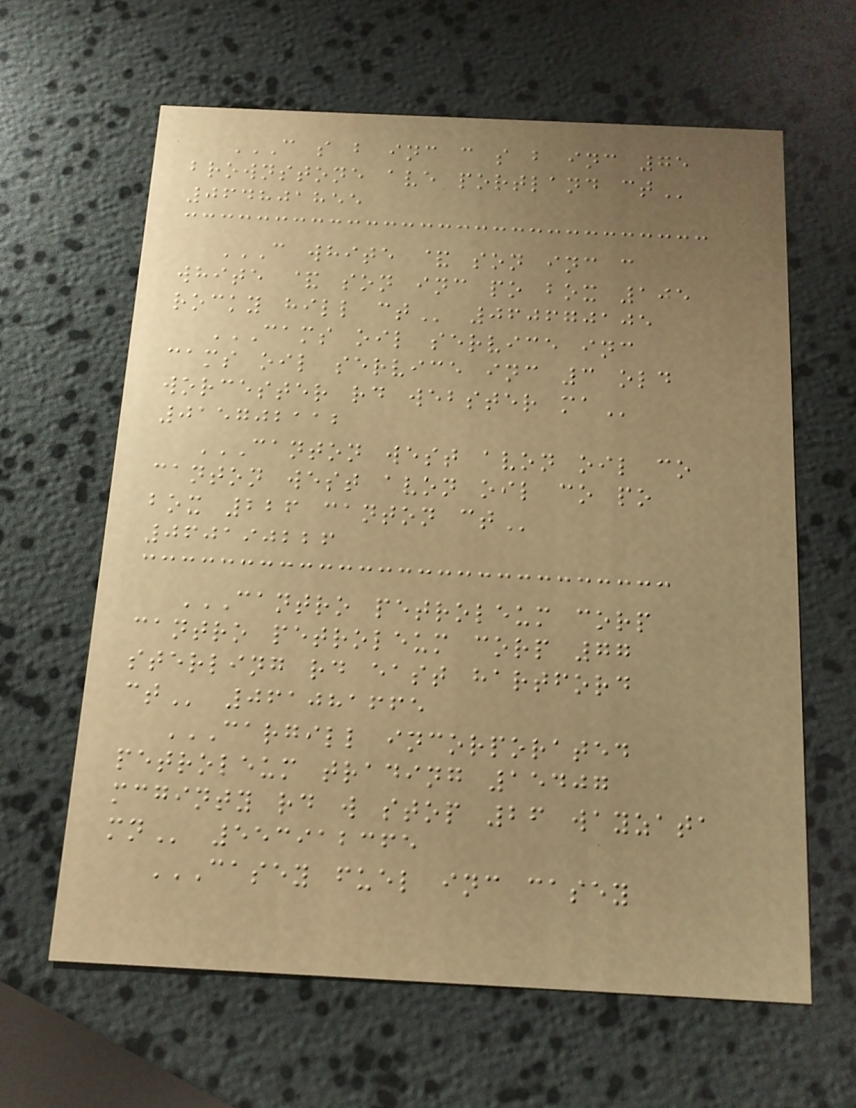C S B INC C S B INC 75
BROWNSTONE AVE PORTLAND CT
064801855
C WHITE & SON INC C
WHITE & SON INC PO BOX 105
ROCKY HILL CT 060670105
CAMS OIL SERVICE INC
CAMS OIL SERVICE INC 3 OLD
WORCESTER RD WEBSTER MA
015702112
CANTON WEST AVON OIL CO
CANTON WEST AVON OIL CO PO
BOX 226 CANTON CT
060190226
CANTRO PETROLEUM CORP
CANTRO PETROLEUM CORP 77
STERLING RD EAST HARTFORD
CT 061081665
CARGILL INCORPORATED
PETROLEUM TRADING 15407
MCGINTY RD W STOP 26 WAYZATA
MN 553912365
CASEY FUEL INC CASEY
